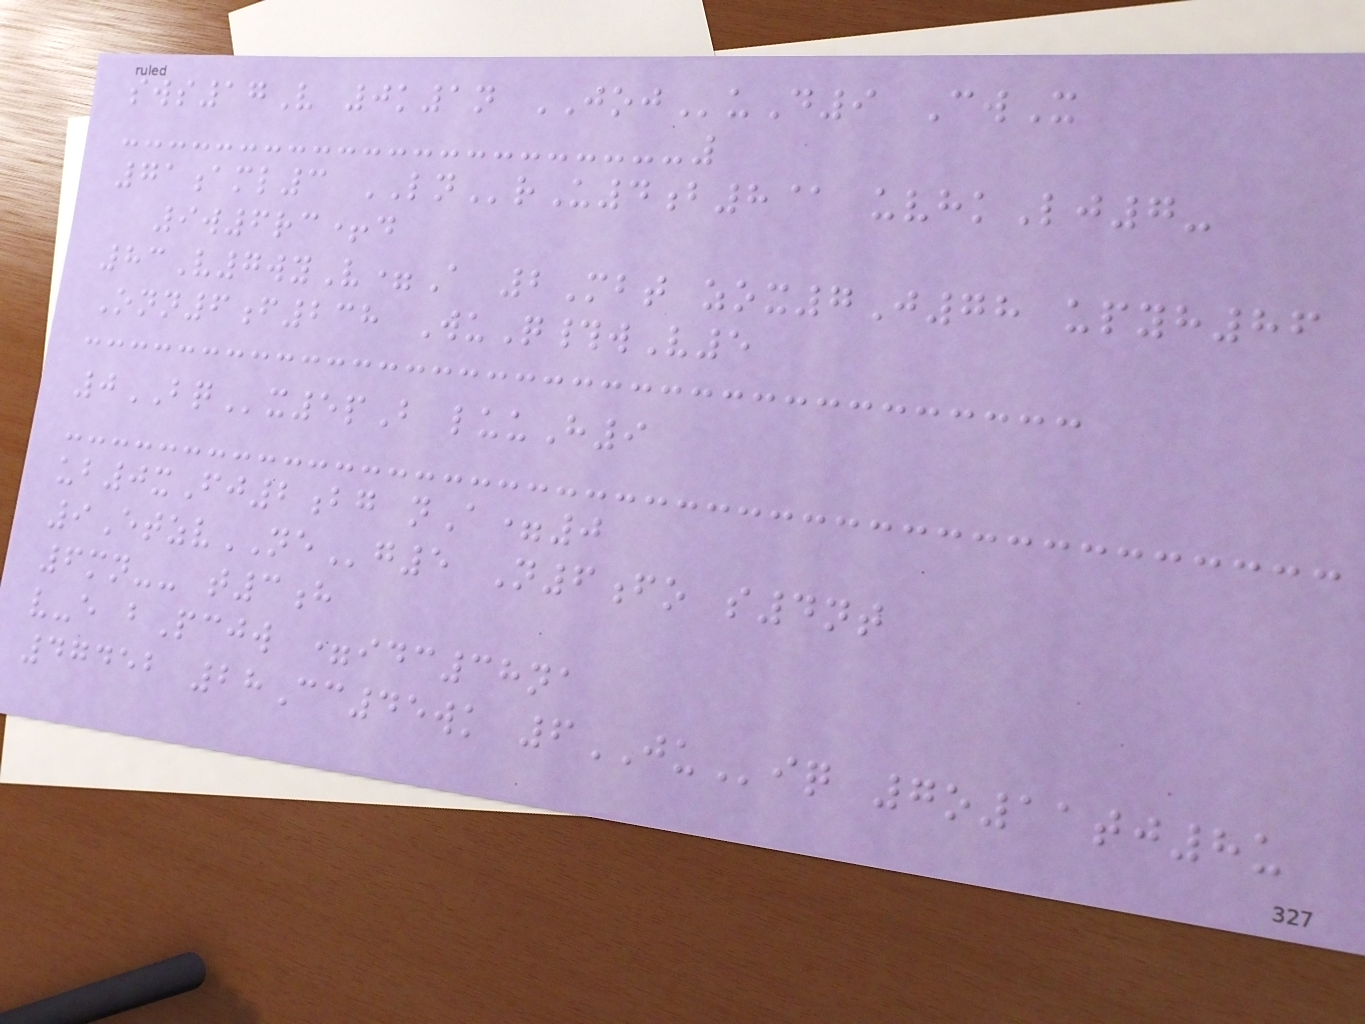sws17V 0k1n JOJuD9 CwX
71aml3 LNrU4b8@ uvhkLj7-
9w6rc+d
83V7wyV=A 2Mbt zox7J78 upyh86
Onn6f238 WuQ#wV5
0BQx5pB luuH9
ub0xFj2bg nA=0
9EtzvNEg5 N6fo s4nt
6mn-- t3h
v-e bPcjw =idc38na
47452 28Cc45wk 6JUiq 7o11tj8u
